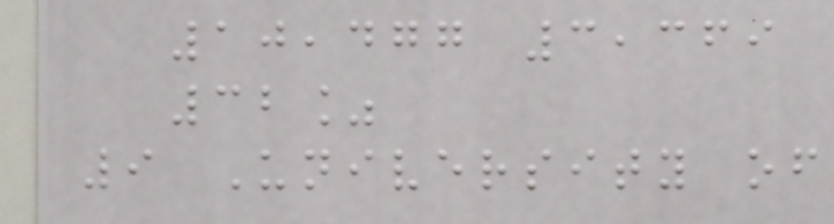10,477 3,369
32%
9 University of
